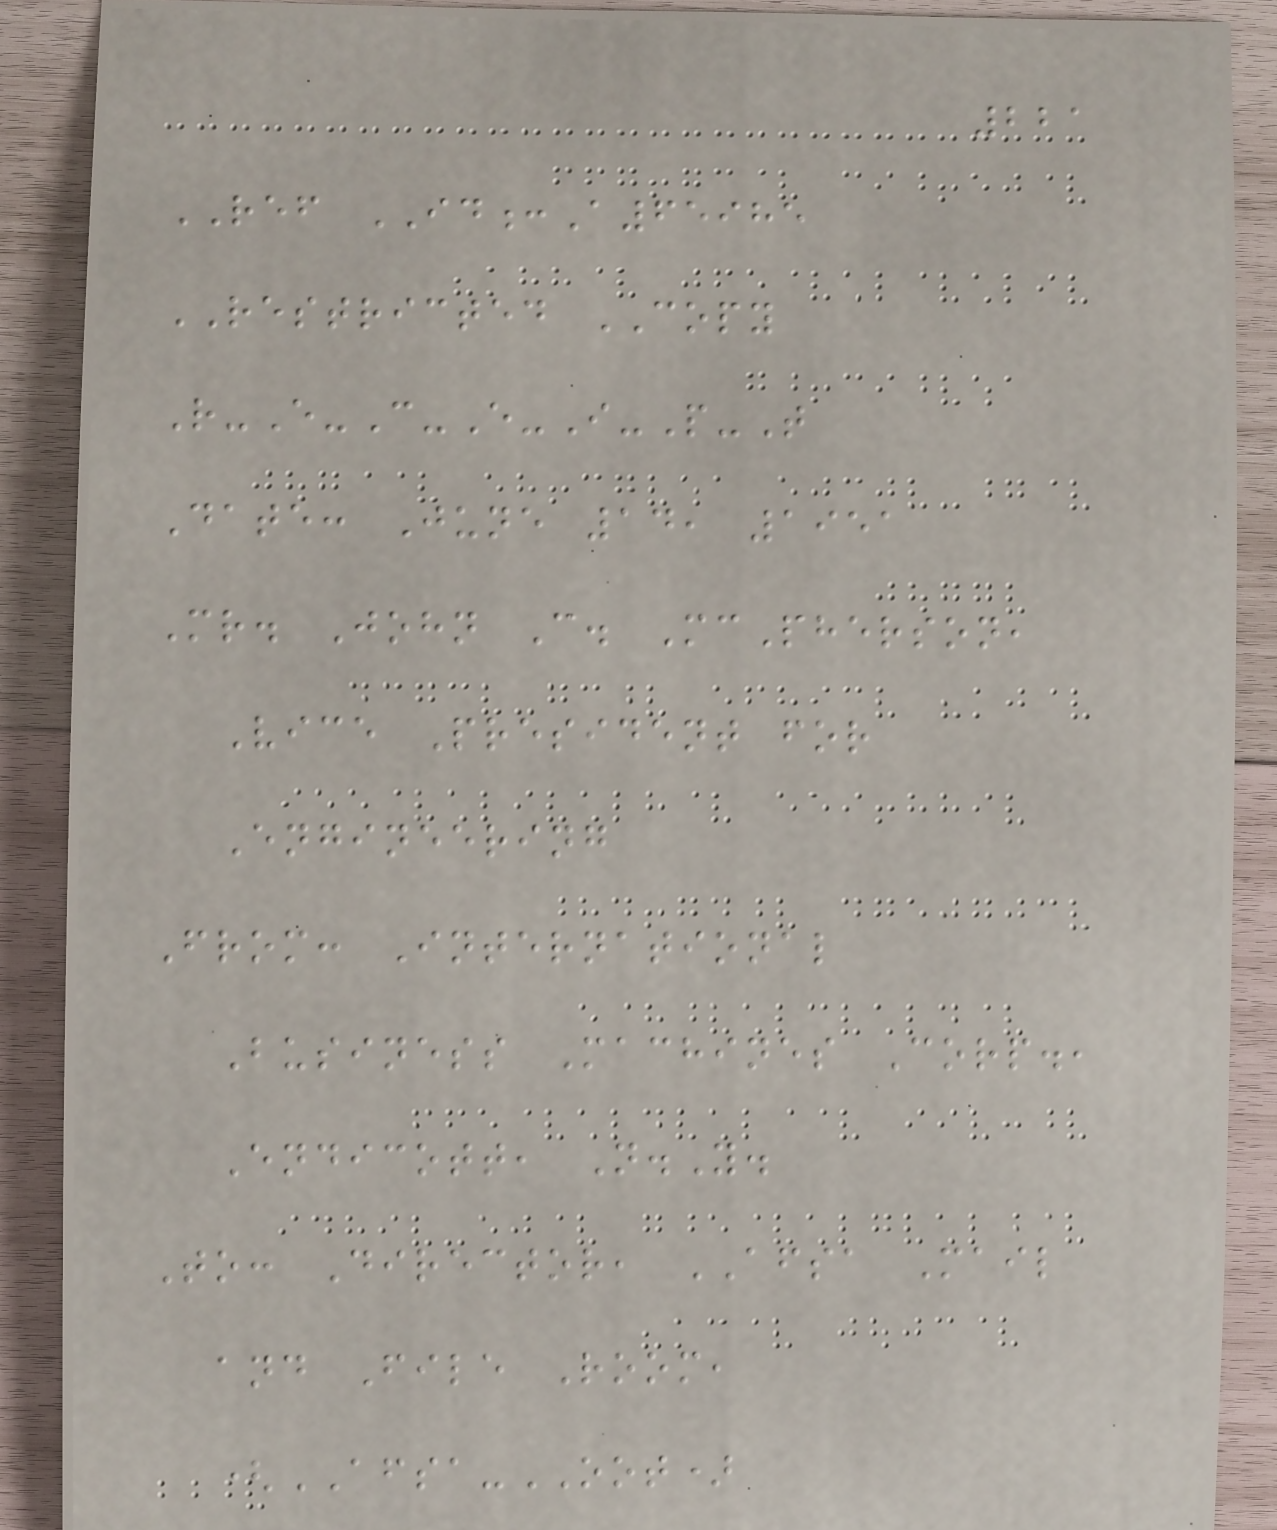221
REF ID:A65985
RESTRICTED COPY
R-E-C-E-I-P-T
Date: June 14, 1951
Mr. John C. McPherson,
Vice President for
Engineering
From: International
Business Machines Corp.,
Endicott, N.Y.
To: Director, AFSA Mail
and File Room,
(AFSA-OOT)
